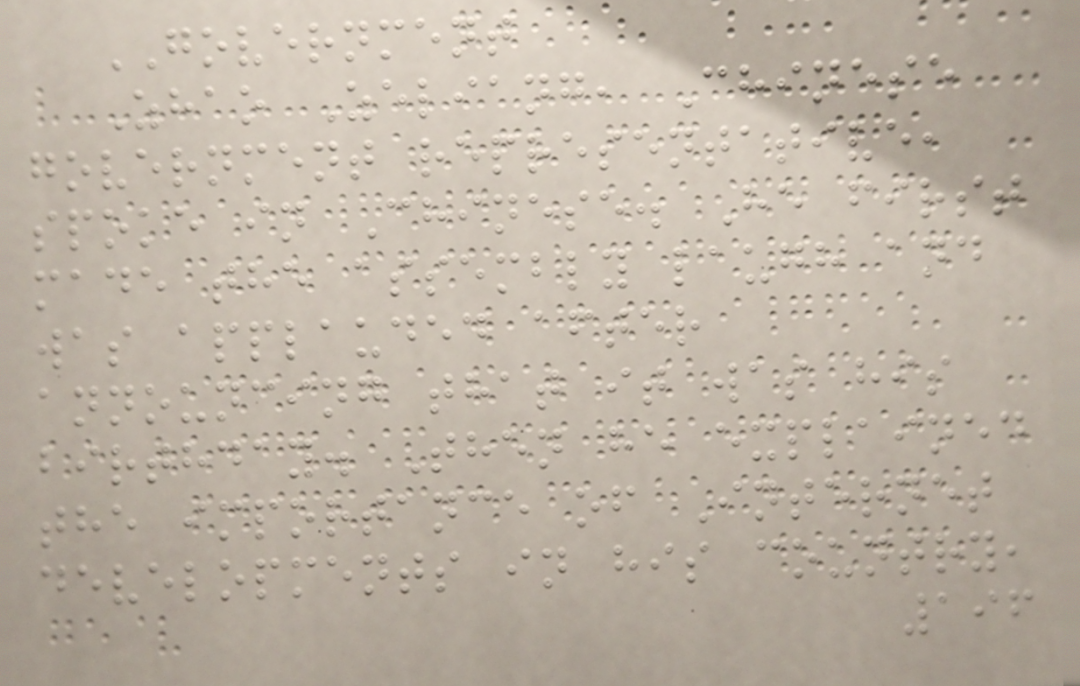GOVERNMENT
Zhao Zeliang, Chinese
government representative,
spoke in Chinese. He first
made the assembly laugh and
was applauded after
announcing that it was his
birthday. Then he explained
the importance of Internet
developments in his country,
196
